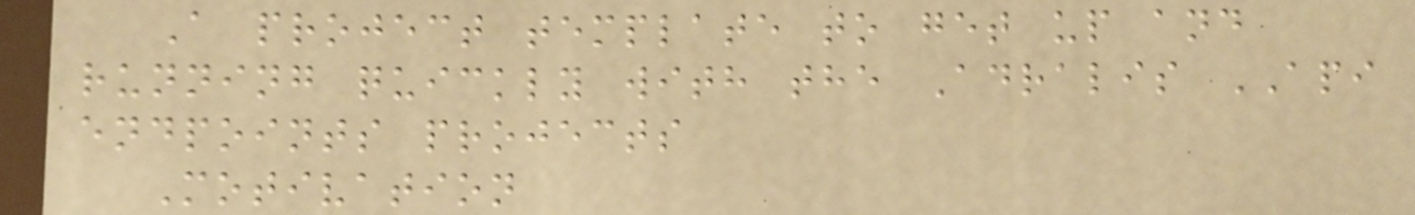A project template to get up and
running quickly with the Adralis API
endpoints projects
Motivation
